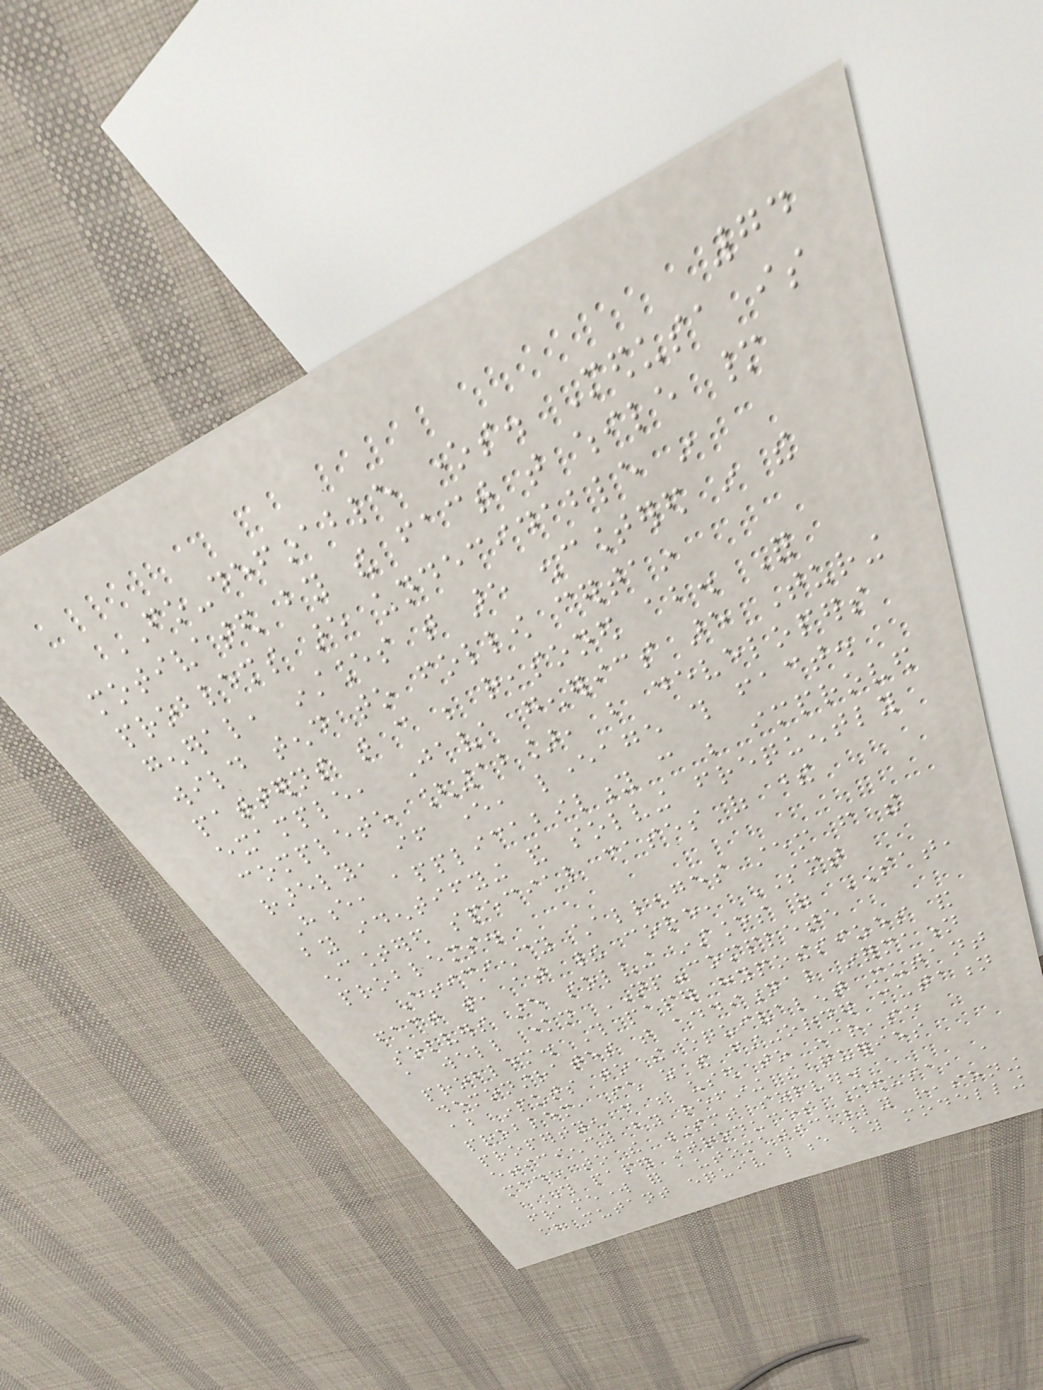74
FO-definable ones. Medusa is
motivated by the fact that while many
problems are undecidable in
general, instances that are encountered in the
wild tend to follow certain
patterns that can be reasoned about. For
example, Java generics are Turing
complete [12], but developers
rarely, if ever, leverage this fact.
Hence, applicability can be improved
by identifying and solving frequently
encountered special cases of these
problems.
Efficiency challenges stem from the
fact that, at their core, SMT
solvers are solving instances of SAT,
a well known NP-complete
problem. This paper hypothesizes and
demonstrates that additional information
about inputs to the equivalent mutant
problem, such as the first-order mutation
property, can be used to increase
efficiency by refining the queries
made to the SMT solver.
This paper introduces Medusa, a
framework for automatically reasoning
about mutant equivalence by modelling
